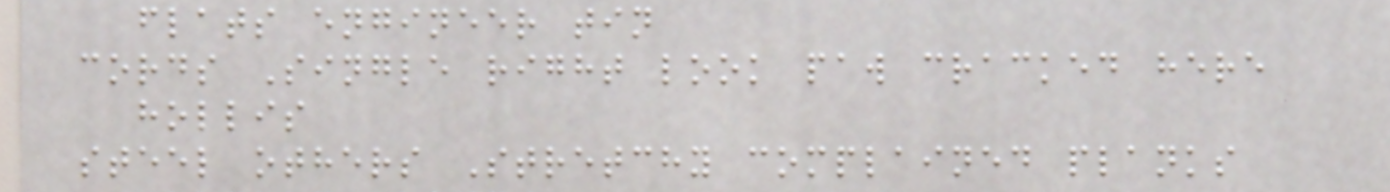flats engineer tin
cords Single right look paw cracked here
hollis
steel others Stretchy complained planks
